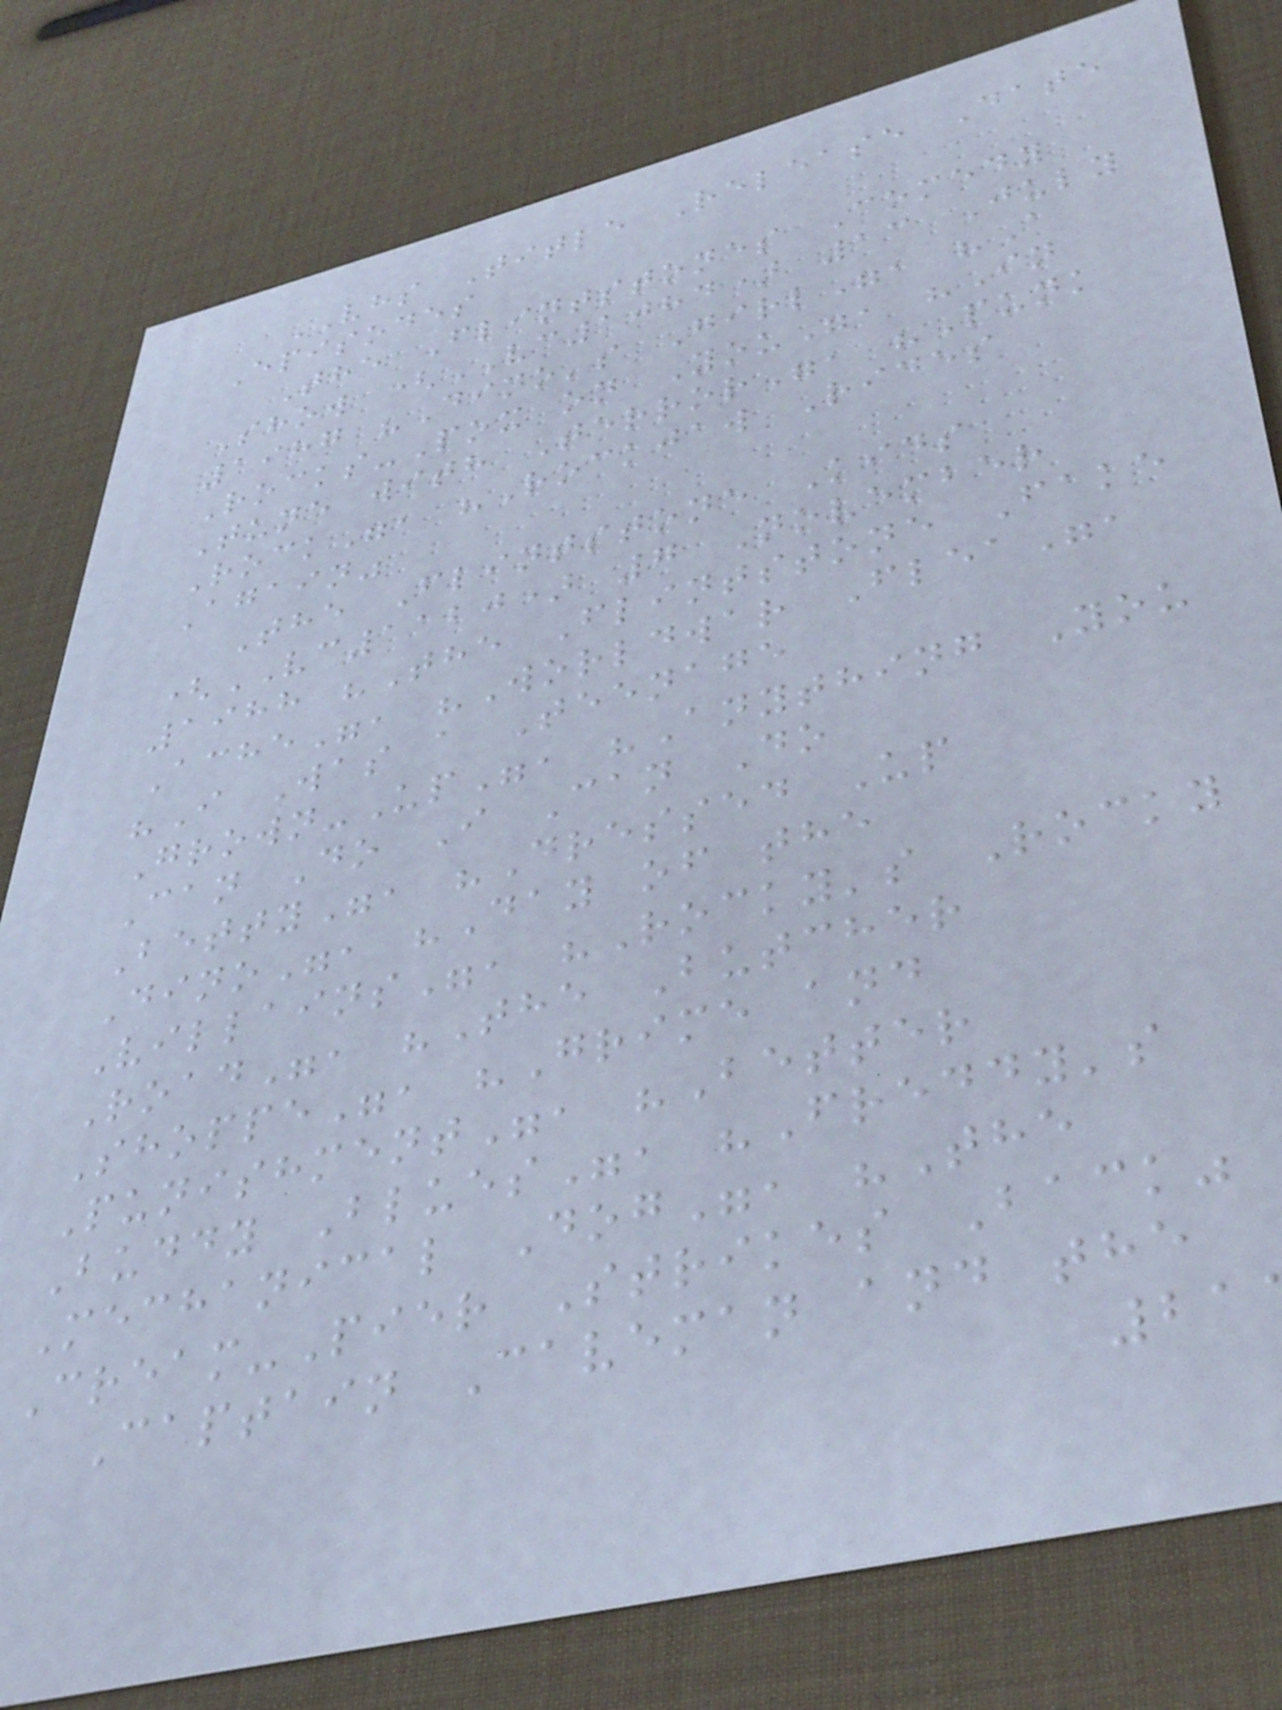VHS Title Release Date
Episodes
The Flintstones Comedy
Show (VC1084) 13 July
1987 "Dino's Girl", "A
Rocks-Pox on You", "In
Tune with Terror", "Punk
Rock", "Rockjaw Rides
Again"
The Flintstone Kids
(VC1120) 7 November
1988 "The Flintstone Fake
Ache", "Worldwar Flea",
"I Was a Teenage
Grown-Up", "Anything You
Can Do I Can Do
Betty", "Dressed Up
Dino", "Day of the
Villains", "Rocky's Rocky
Road", "The Butcher
Shoppe", "Grime and
Punishment", "Better
Buddy Blues", "Freddy's
Mechanical Dog", "The
Cream-Pier Strikes Back"
Captain Caveman and the
